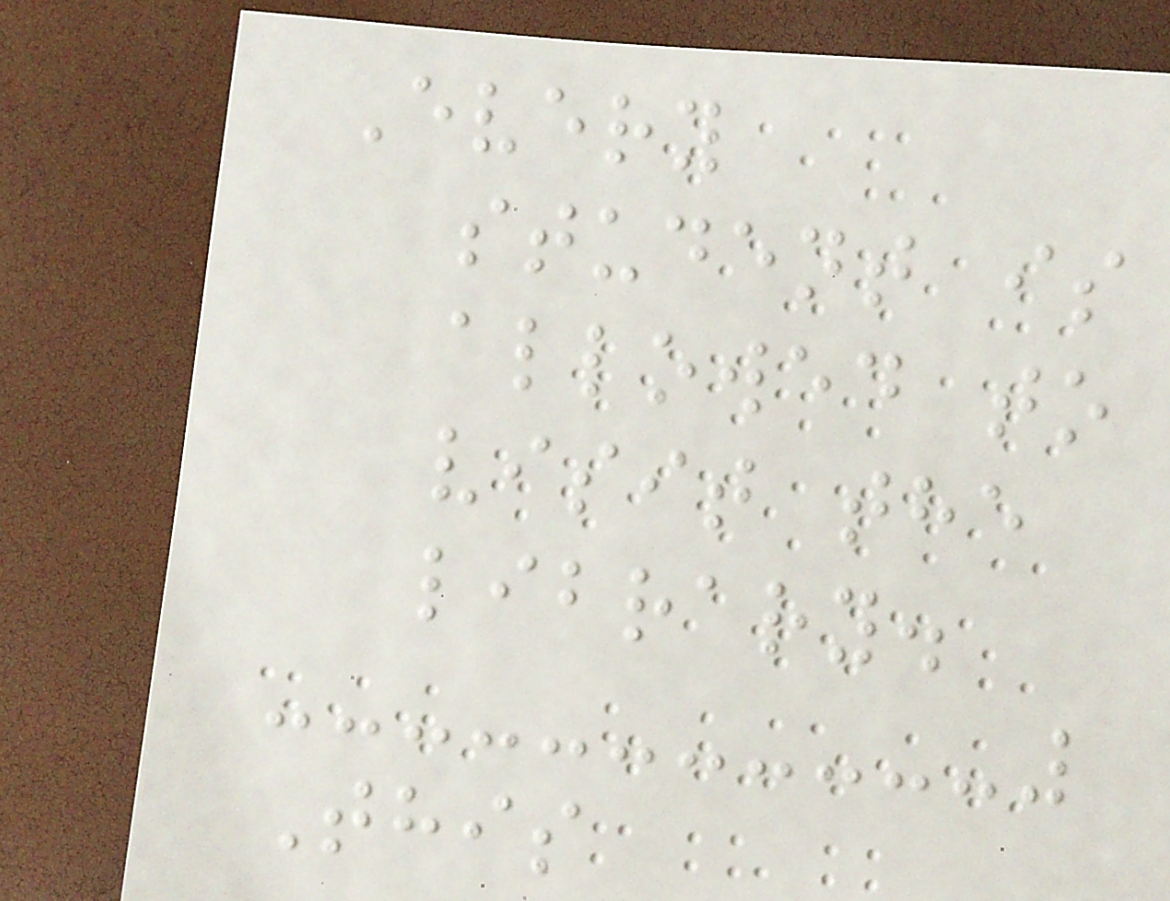Every
student is
allowed to
visit the
library.
This
